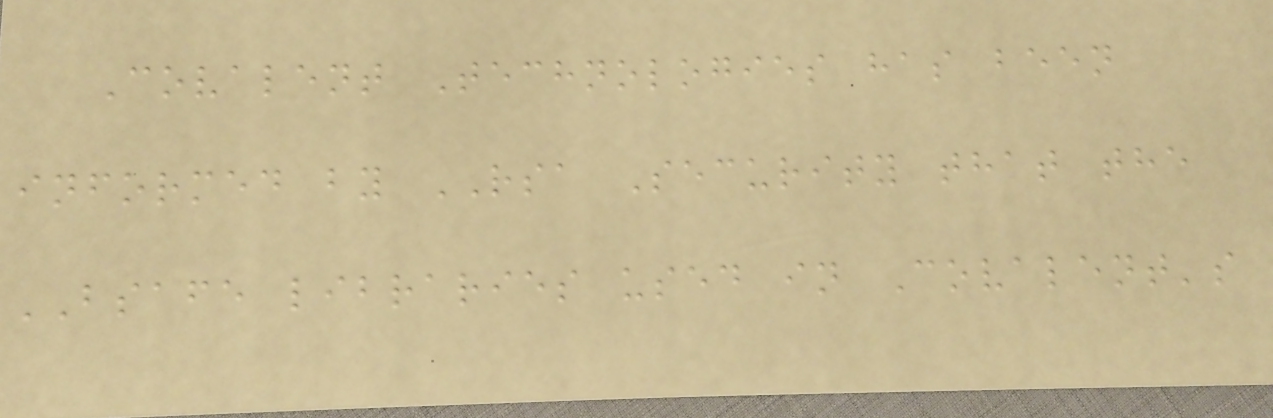Covalent Technologies has been
informed by RSA Security that the
BSAFE libraries used in Covalent's
